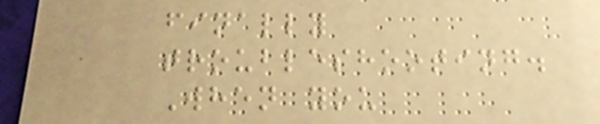finally
troubleshooting.
When you
